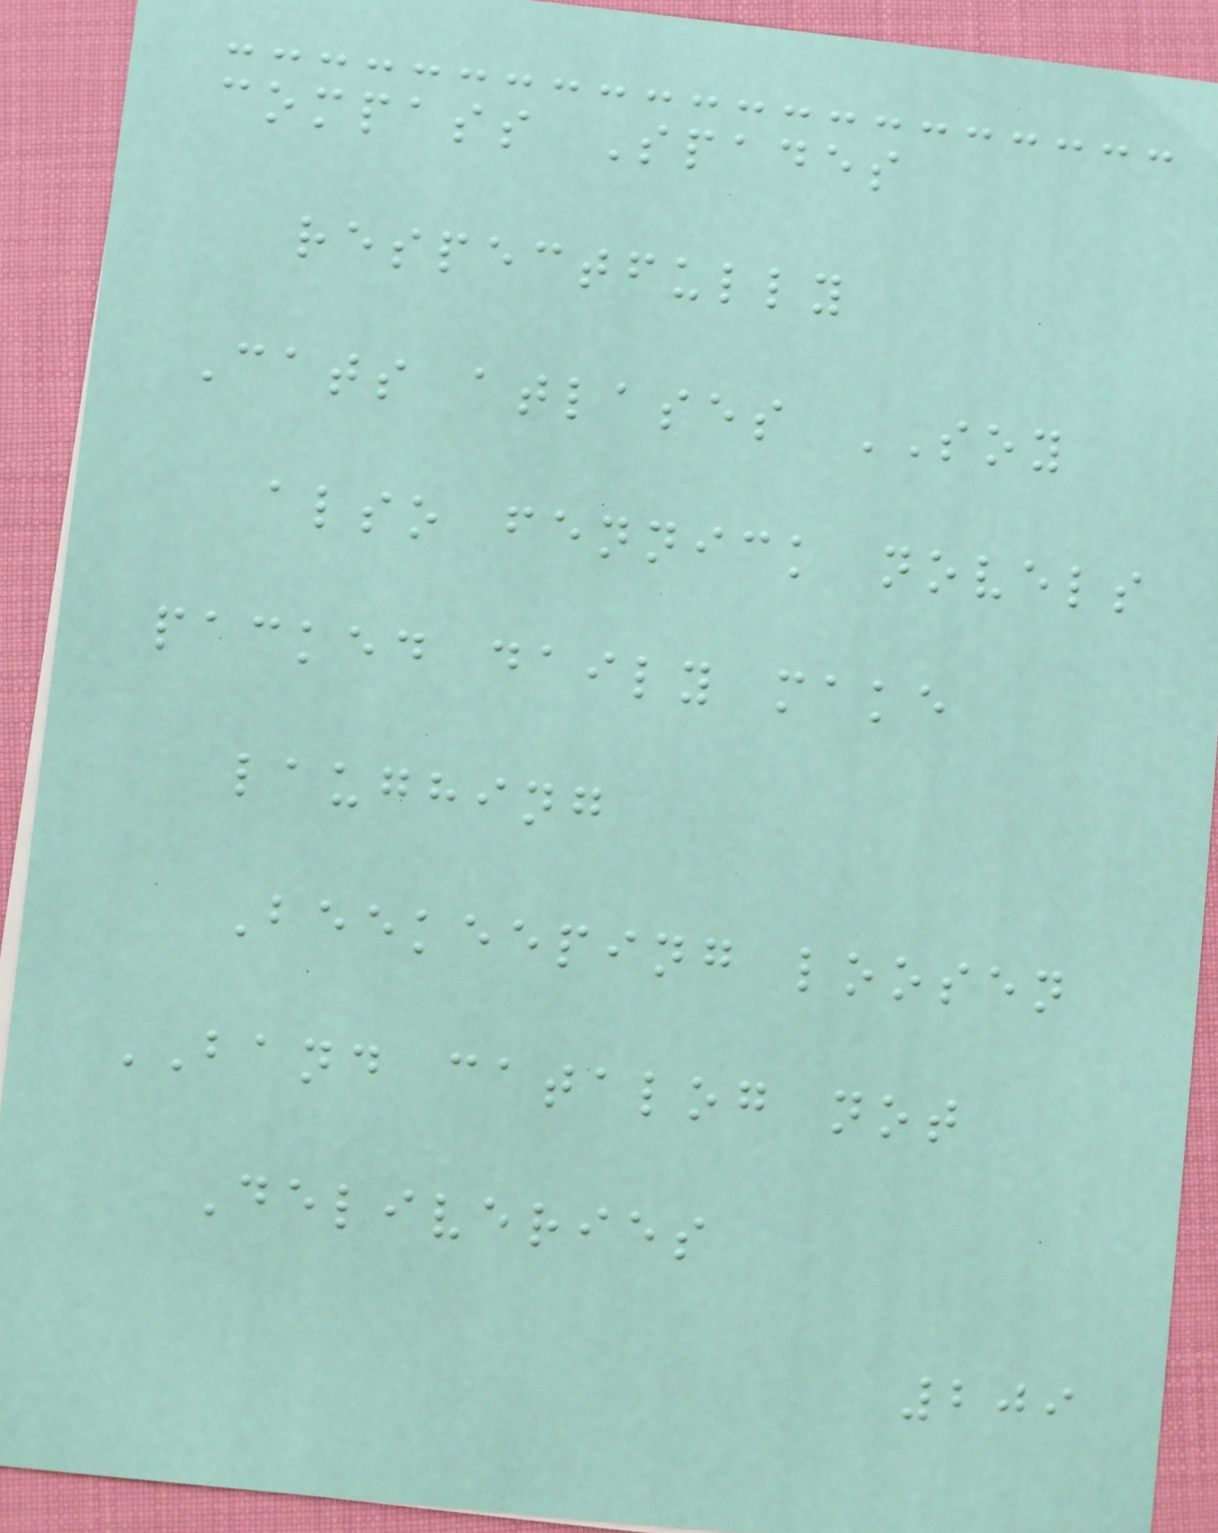compass Spades
respectfully
Cats atlases SOY
also fennick novels
packed daily make
laughing
Beekeeping loosen
BAND catalog not
Deliveries
209
